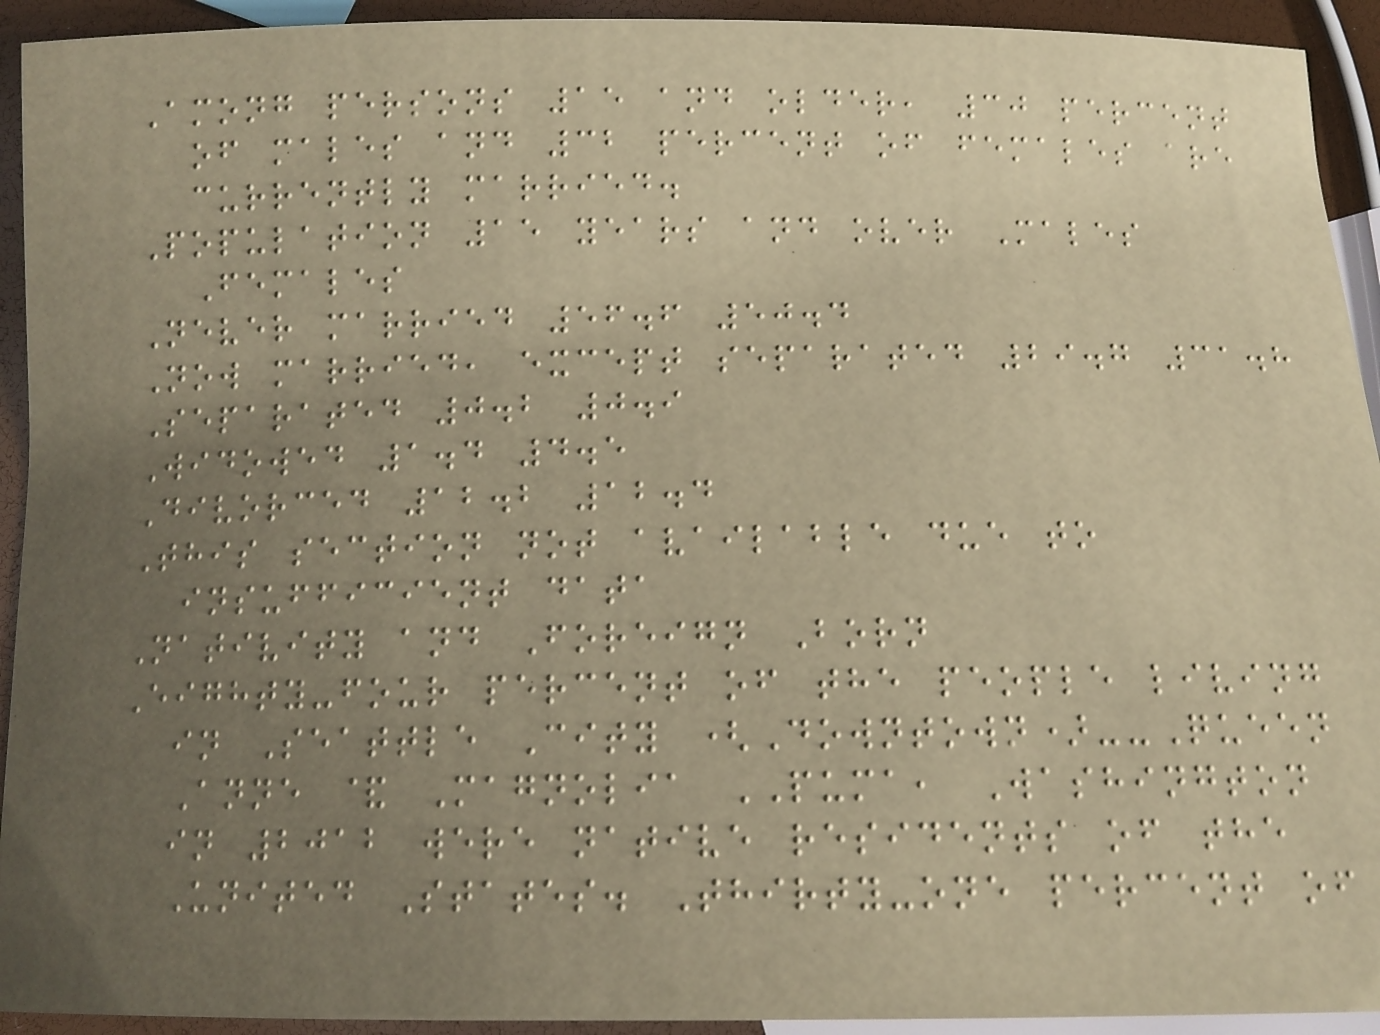Among persons 15 and older, 30 percent
of males and 32 percent of females are
currently married.
Population 15 years and over Males
Females
Never married 56.6 50.4
Now married, except separated 29.7 31.8
Separated 0.2 0.9
Widowed 1.4 4.5
Divorced 12.2 12.4
This section not available due to
insufficient data
Nativity and Foreign Born
Eighty-four percent of the people living
in Seattle City (Downtown)--Queen
Anne & Magnolia PUMA, Washington
in 2012 were native residents of the
United States. Thirty-one percent of
